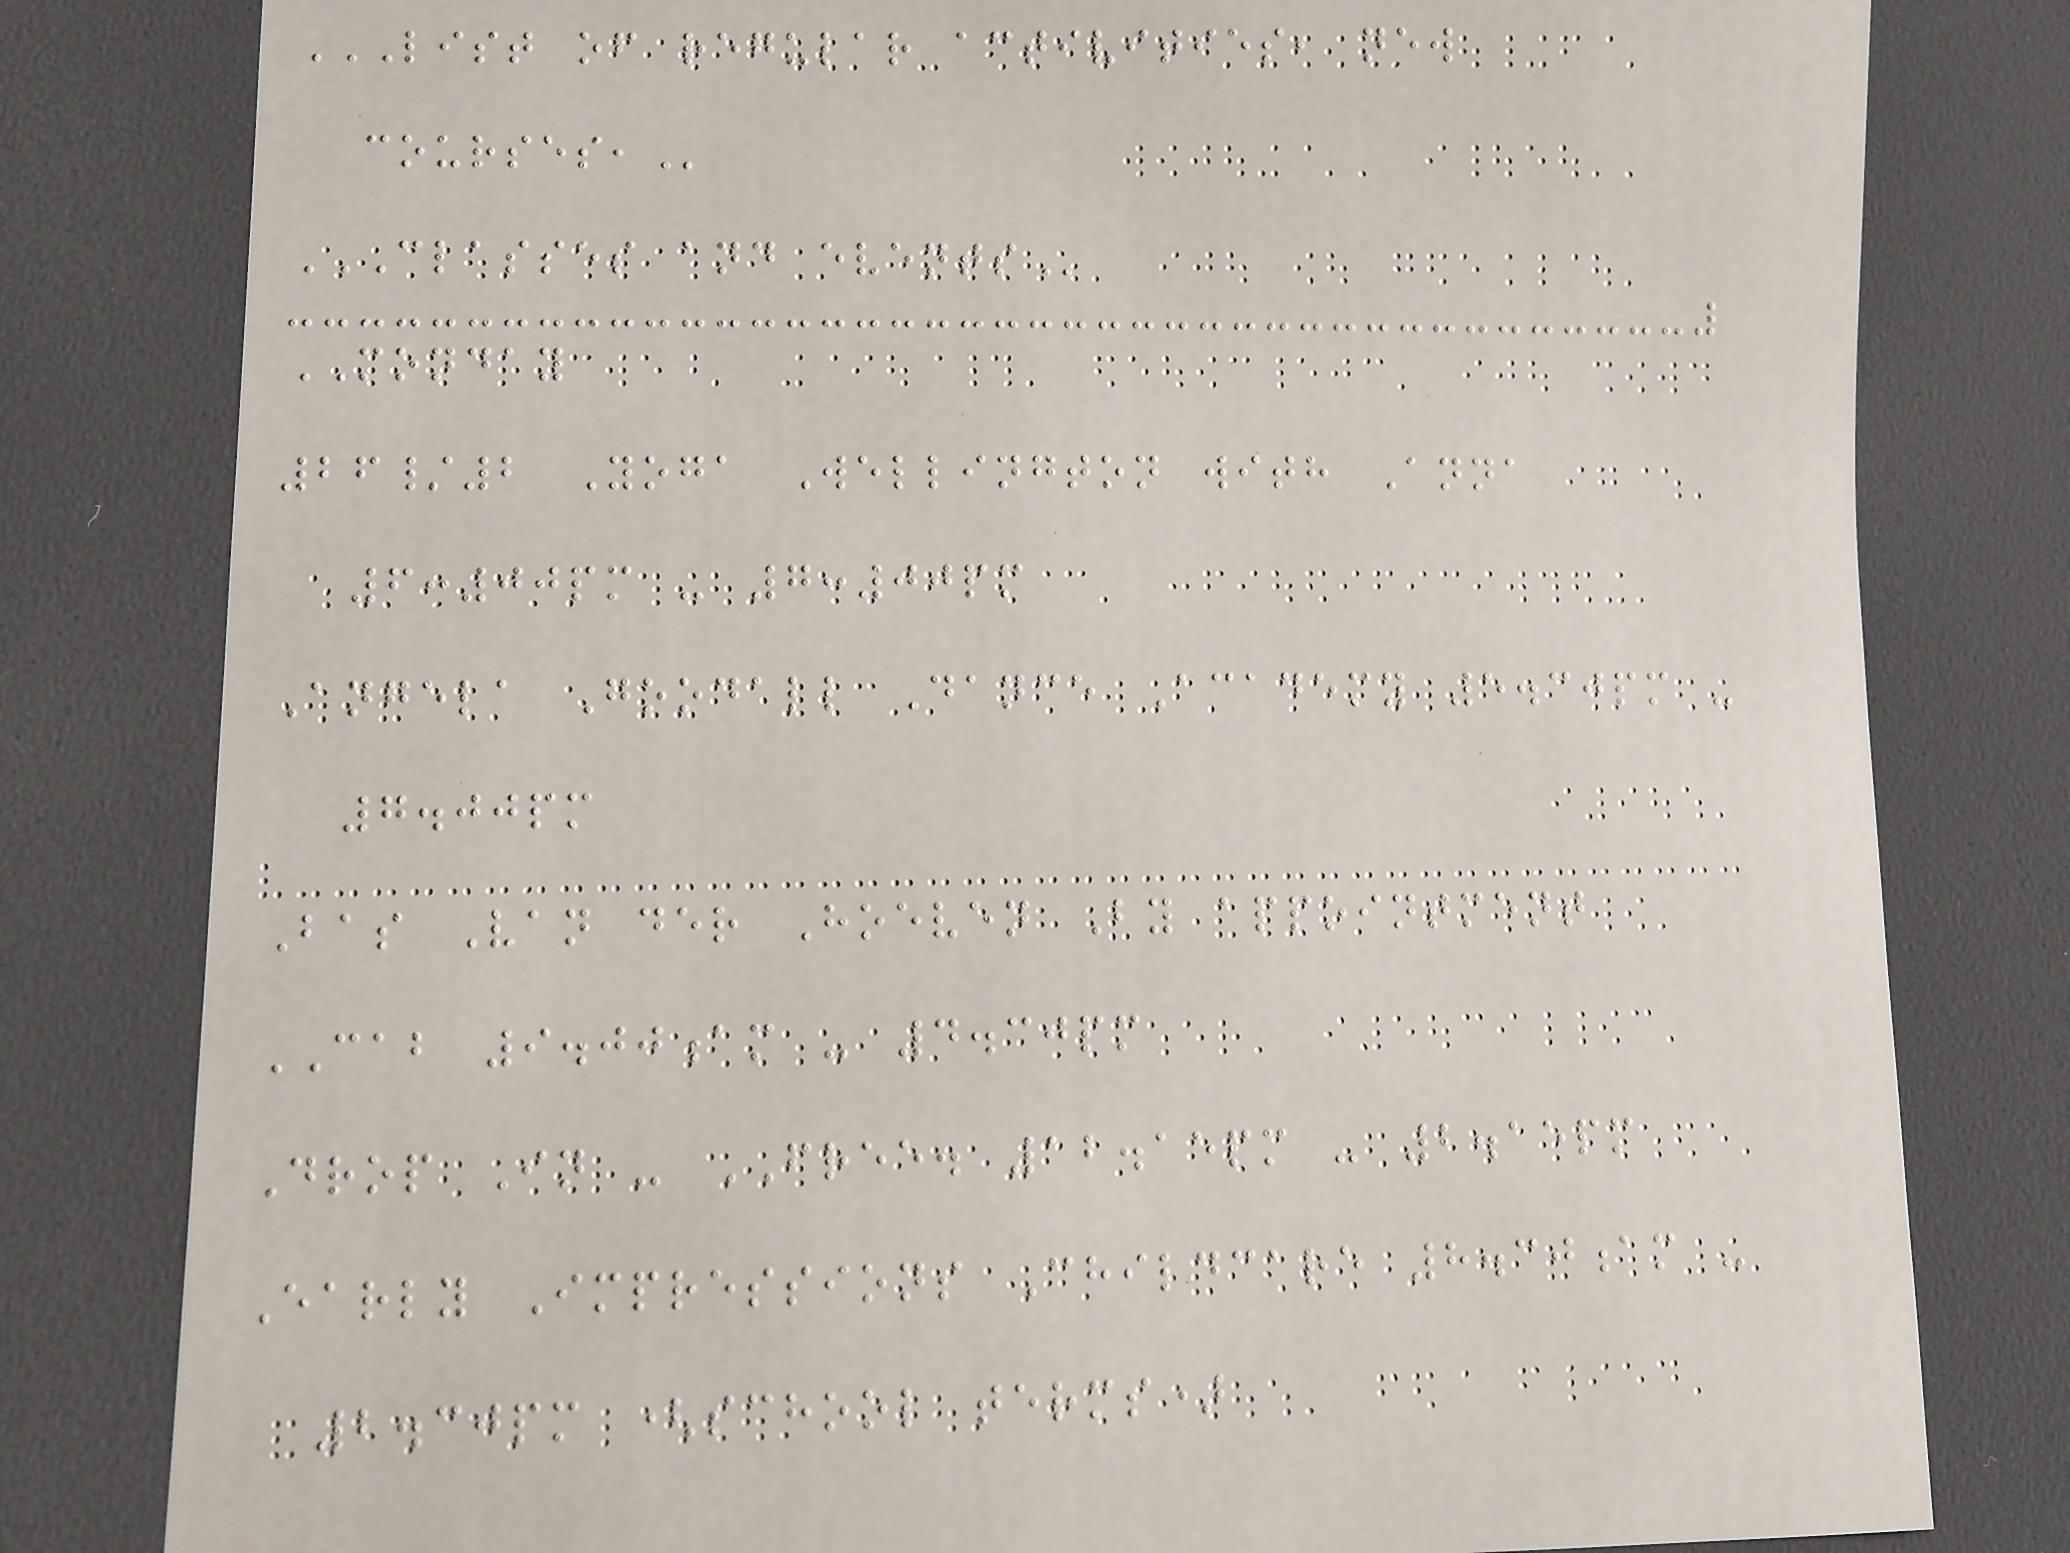LIST OF REGULAR ACTIVITIES, NEW
COURSES,
CLASSES AND EVENTS
MONDAY
26/2 Yoga Wellington with Anna
6:00pm - 7:00pm
Angela Goodall Dance Academy 5.30pm -
7.00pm
Bas Van der Hoeven By appointment
CAB 9.00am - 4.30pm
Drop In - FREE. 12.15pm - 2.15pm
Early Impressions Childcare 8.30am -
2.30pm (school terms)
